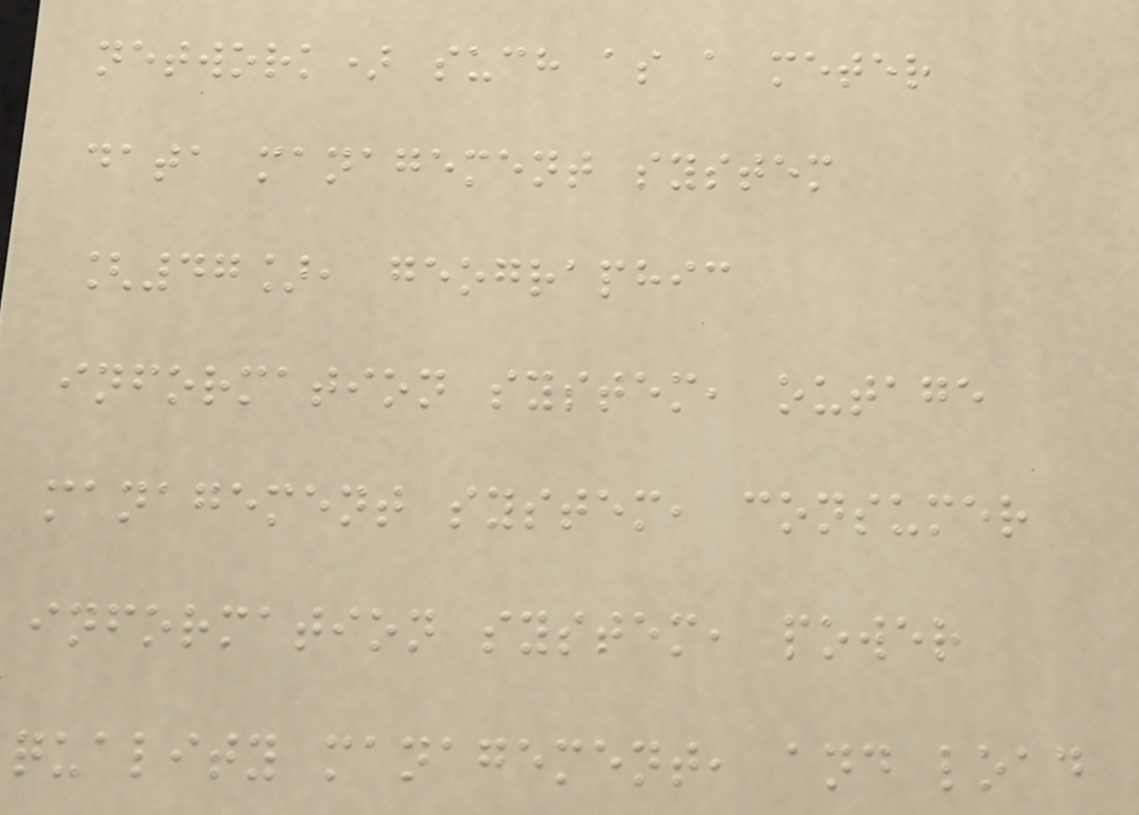network) such as a meter
data management system
[47], geographic
information system, outage
management system, consumer
information system, power
quality management, and load
